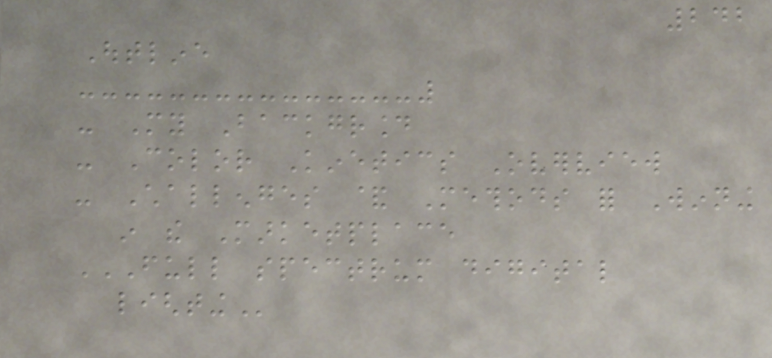242
Outline
- My Background
- Color Kinetics Overview
- Challenges & Methods for Winning
in the Marketplace
FULL SPECTRUM DIGITAL
LIGHTING
